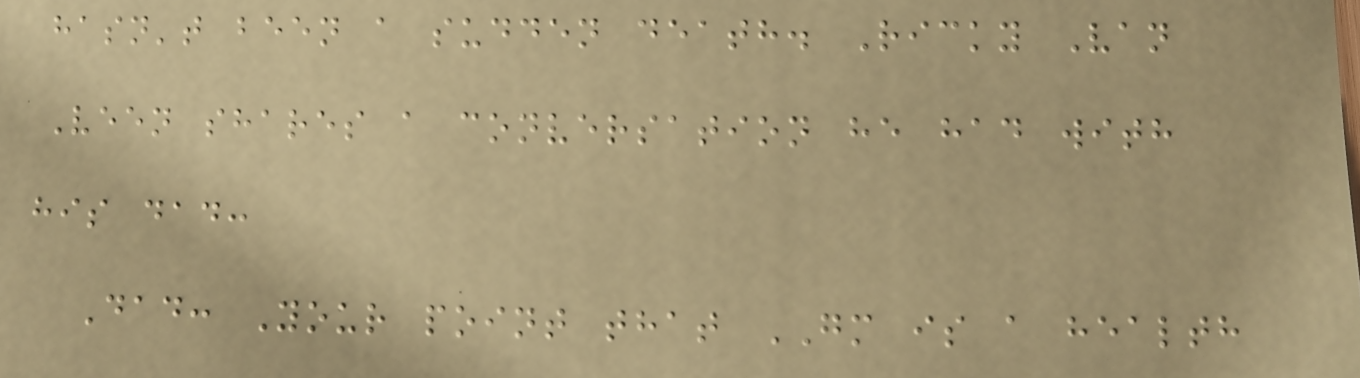hasn't been a sudden death. Ricky Van
Veen shares a conversation he had with
his dad:
Dad: Your point that GM is a health
